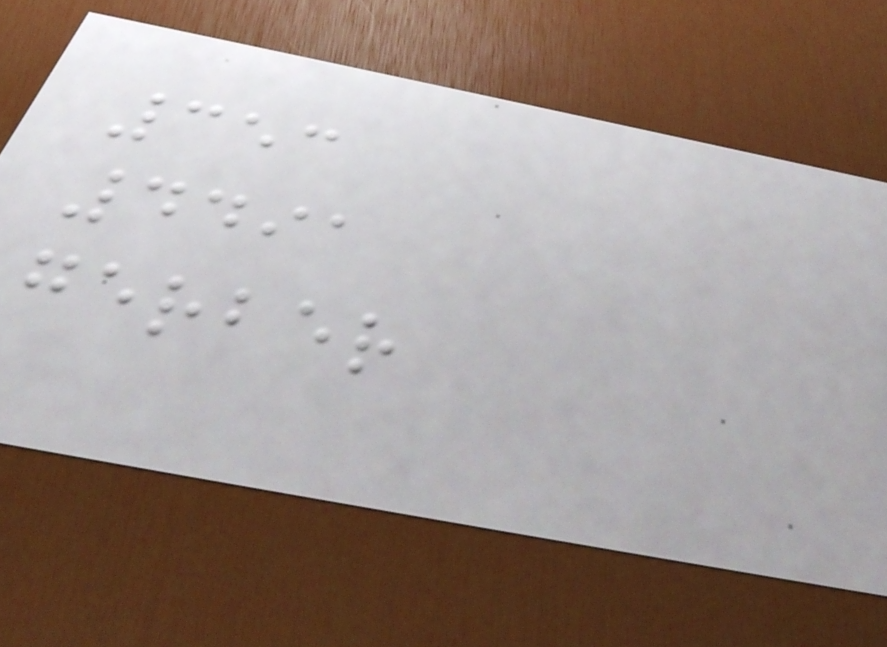353
4491
gerber
